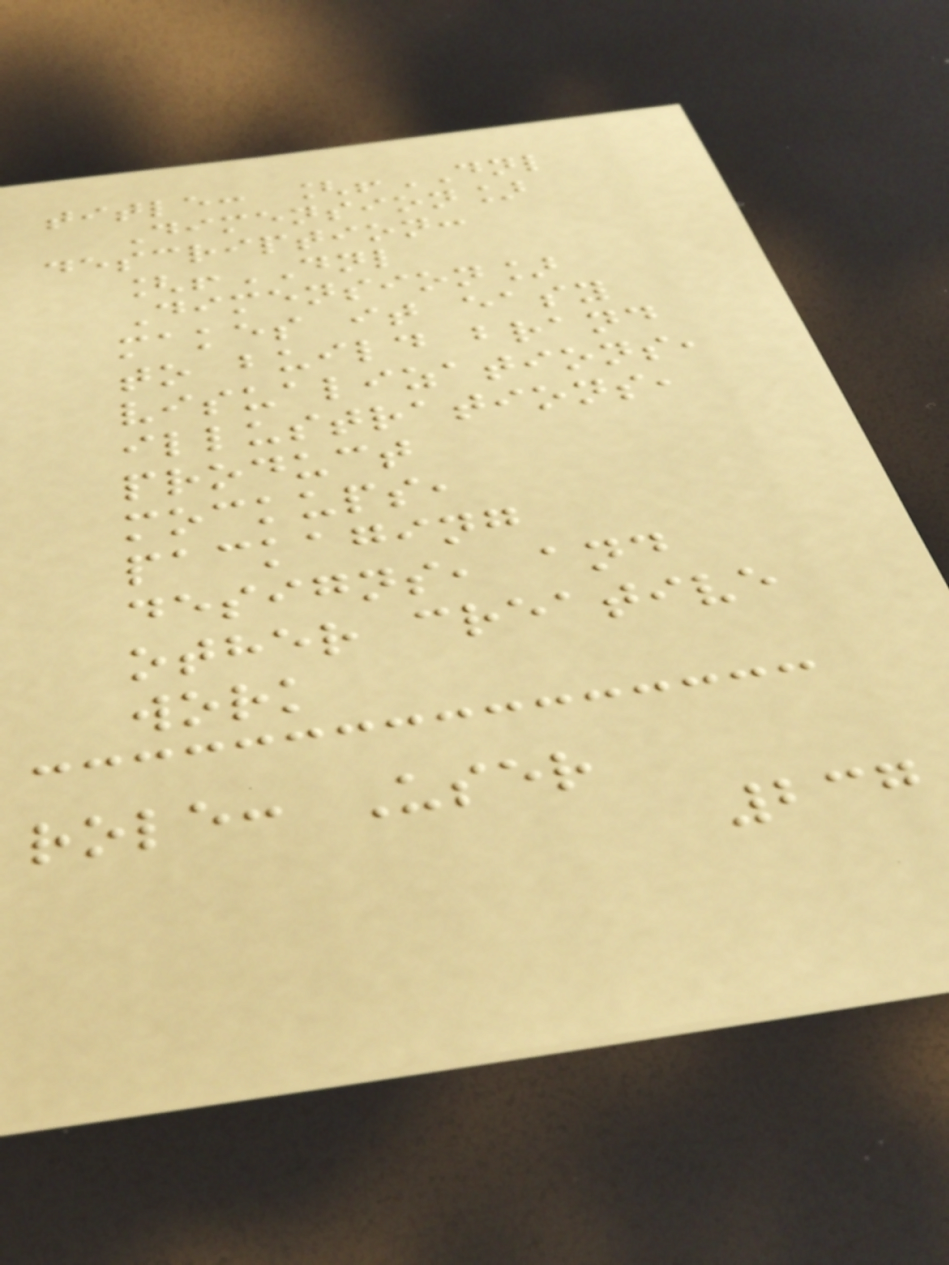title: [!DNL
Dimension]
description:
[!DNL
Dimension]
makes it easy
to build brand
visualizations,
illustrations,
product
mockups,
packaging
designs, and
other creative
work
role: User
237
